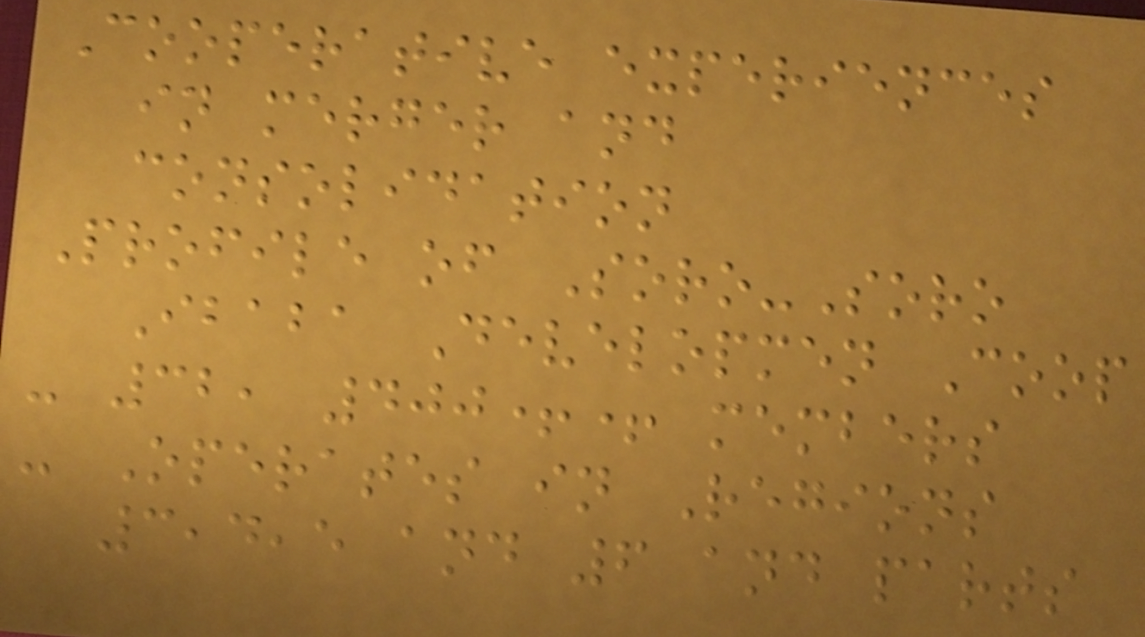Cooperative experiences
in merger and
consolidation
Profile of Soro-Soro
Ibaba Developmen Coop
- 32, 400++ members
- Operates in Regions
3,4,5 and 6 and parts
